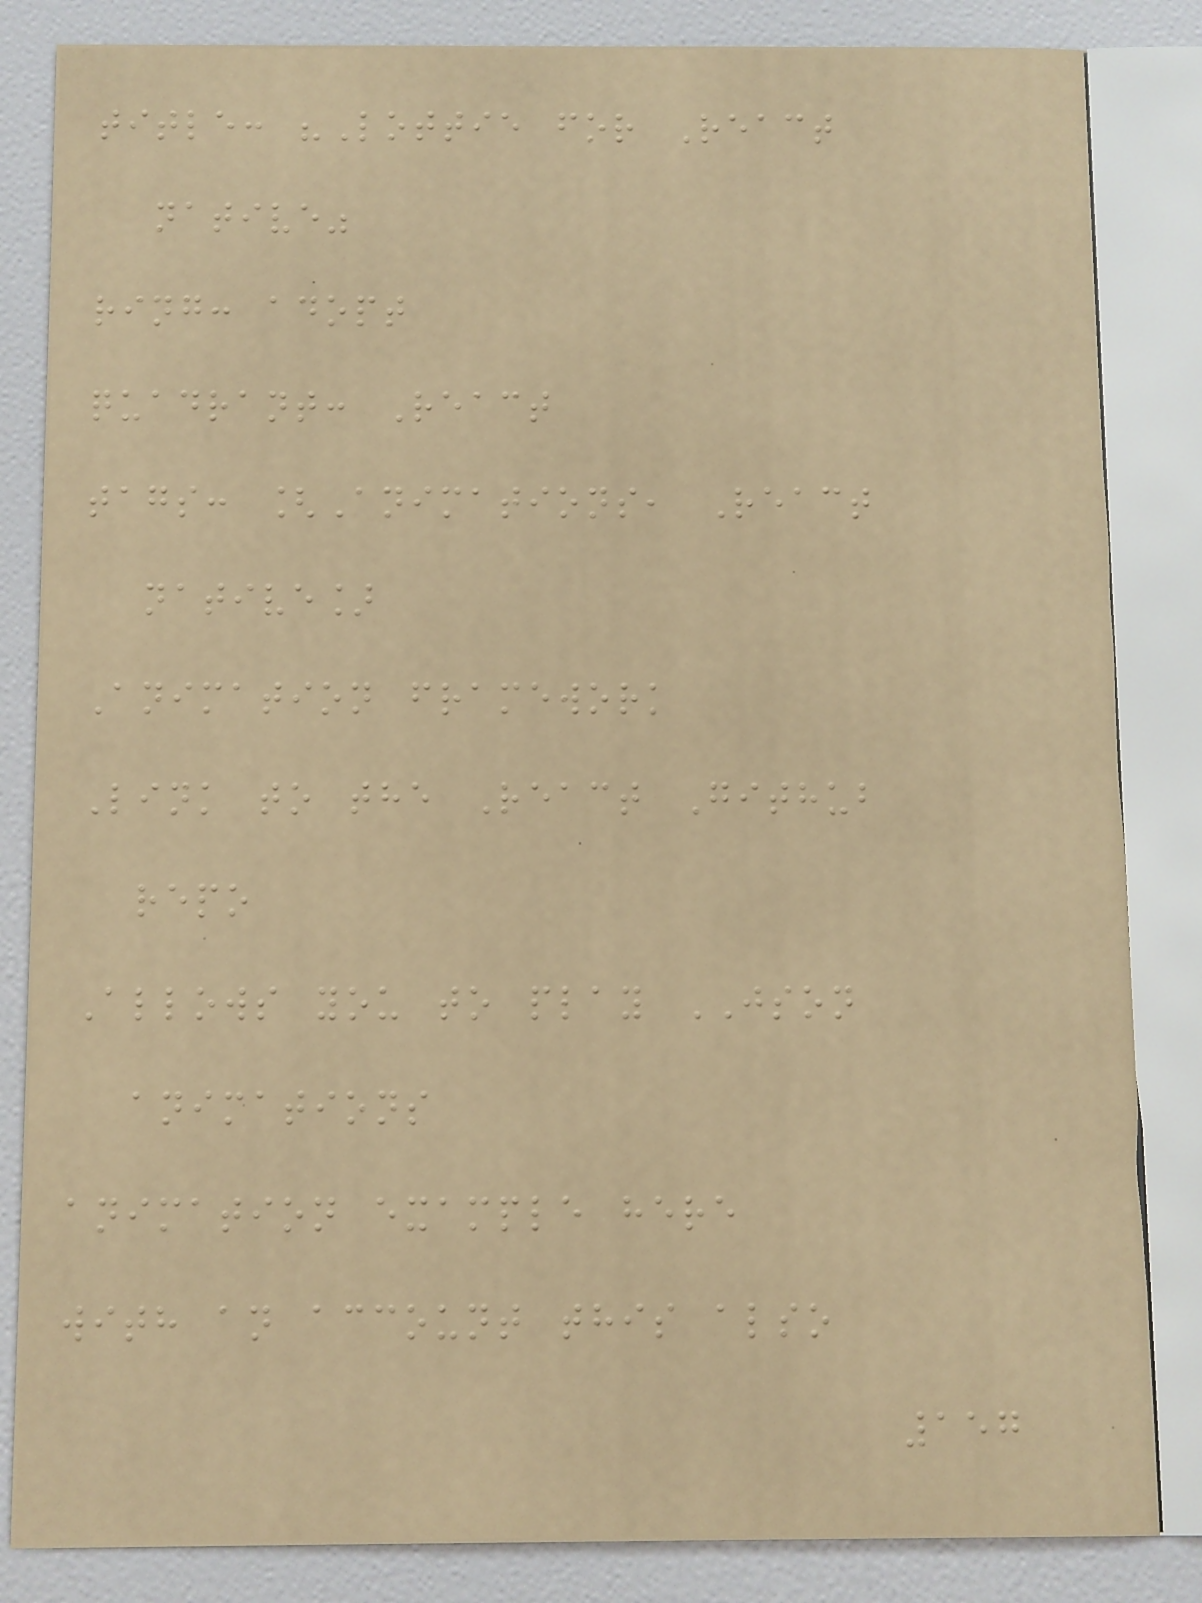title: "Lottie for React
native"
ring: adopt
quadrant: React
tags: [Animations, React
native]
Animation framework
Link to the React Github
repo
Allows you to play JSON
animations
animation example here
with an account this also
157
